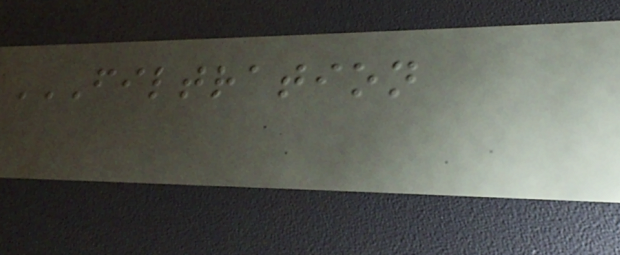FILTRATION
